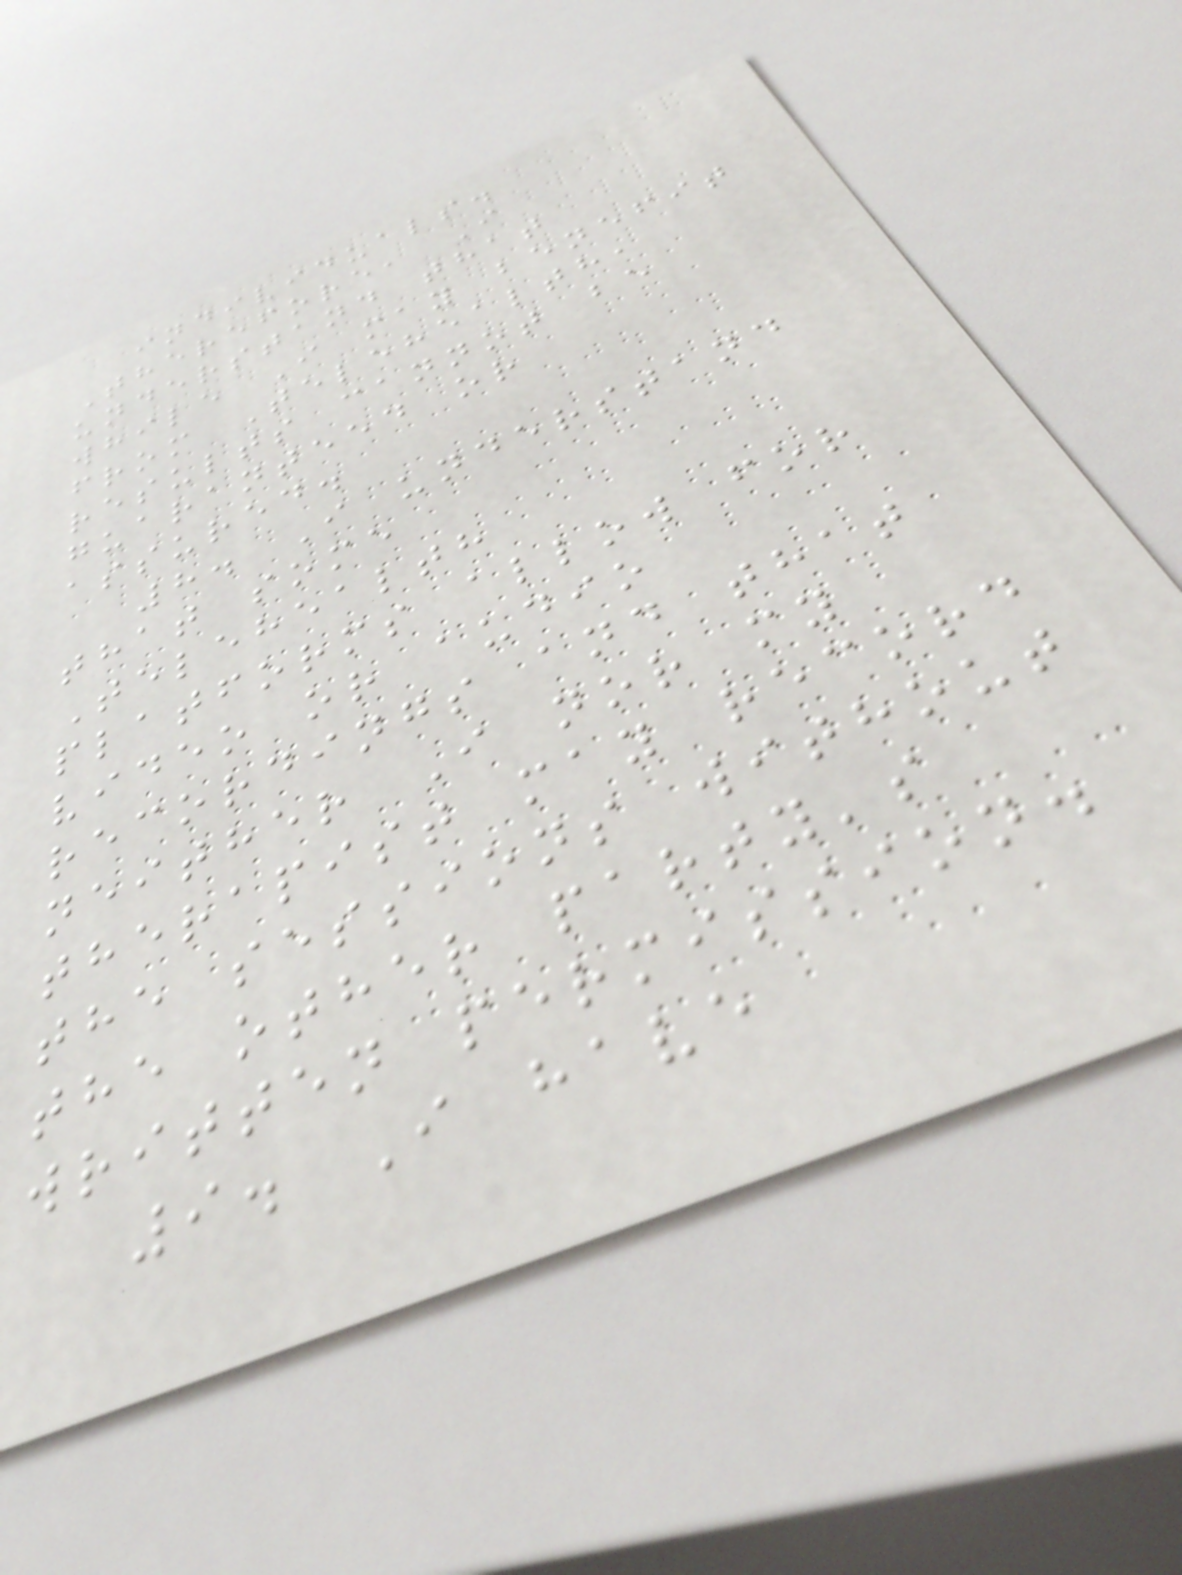individuals.
Therefore, I
understand that
while I may benefit
from Telehealth,
results cannot be
guaranteed or
assured.
8. I understand
that some
Telehealth
platforms allow for
video or audio
recordings and that
neither I nor my
therapist may record
the sessions without
the other party's
written permission.
9. I have
